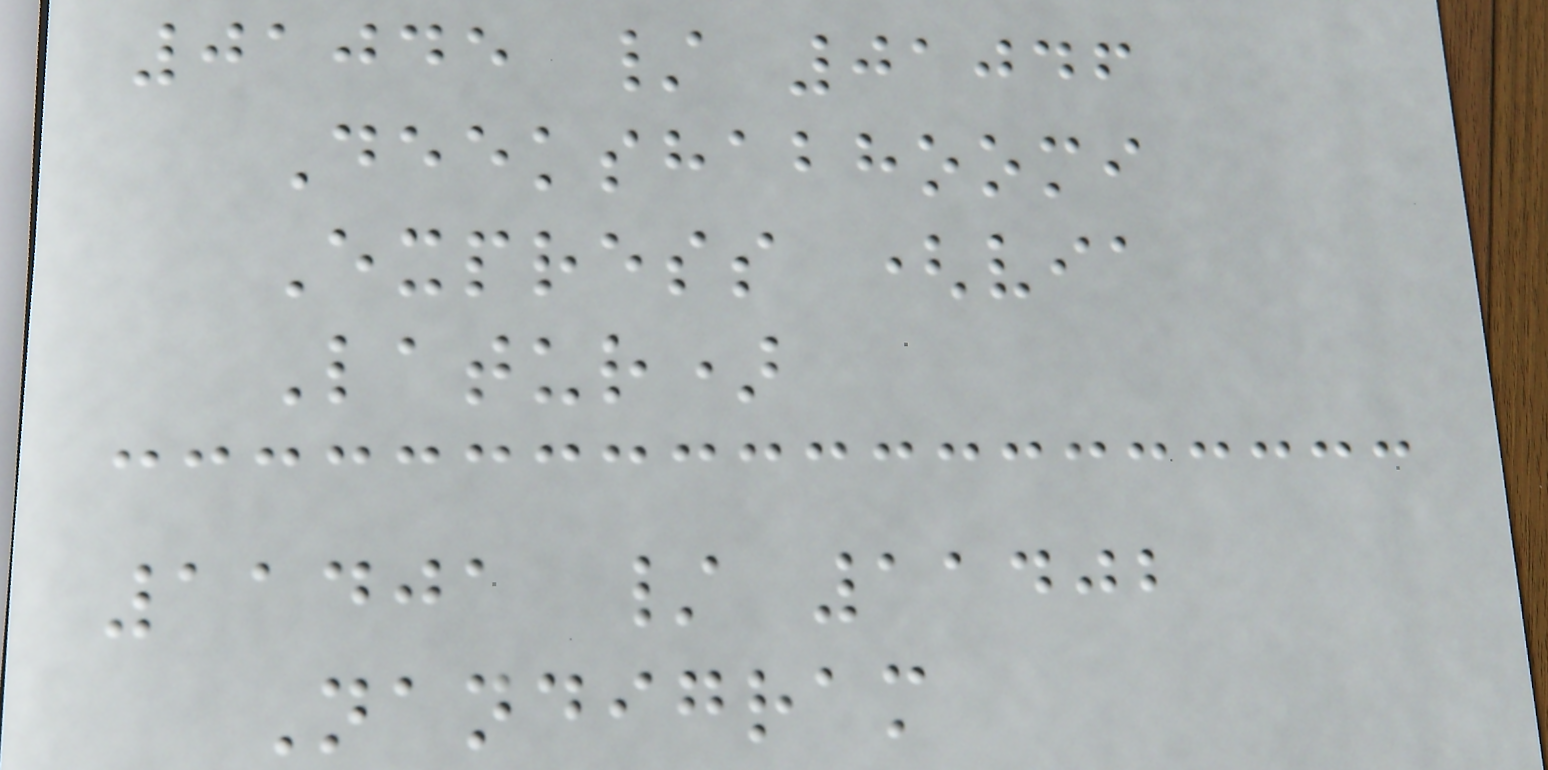01045 / 01046
Deekshabhoomi
Express (via
Latur)
11401 / 11402
Nandigram
